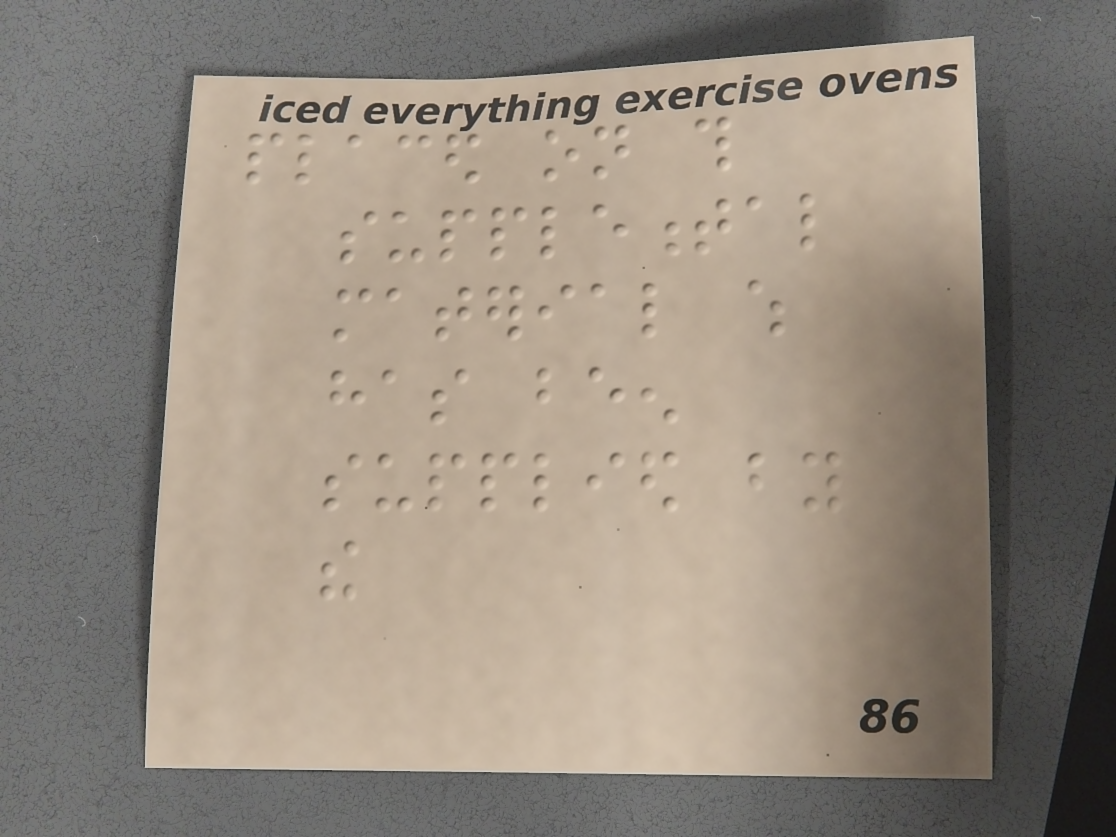placed on this
supplemental
material which
has been
supplied by
the
